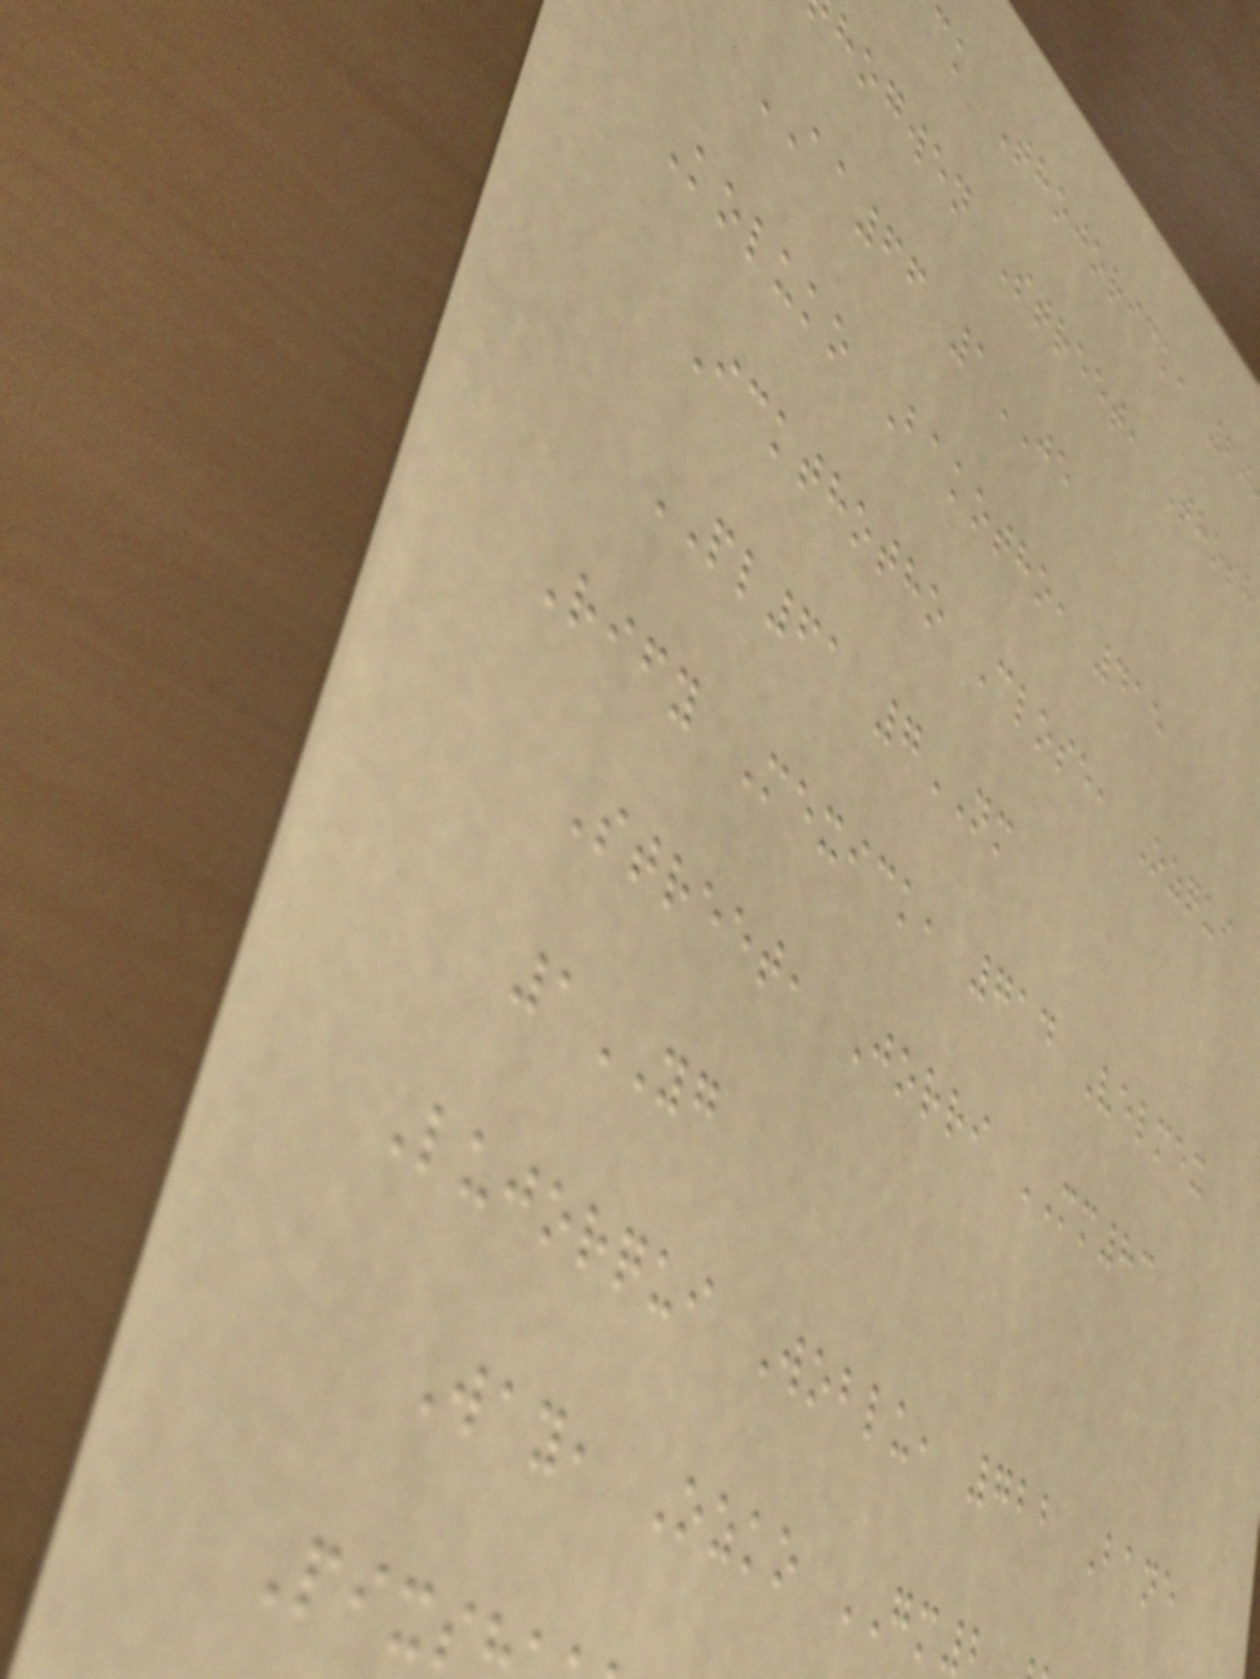ck Thojorick, 60
hogwen Street, Thosh
AA66 1JE
Koluko Bakotho, 415
Ickthotho Close, Ozqui
PL61 7NM
Rify Mexick, 714 Velmex
Street, Jorri MM83
1YG
Lujorqui Woblu, 722 Bane
Way, Ozko GM
